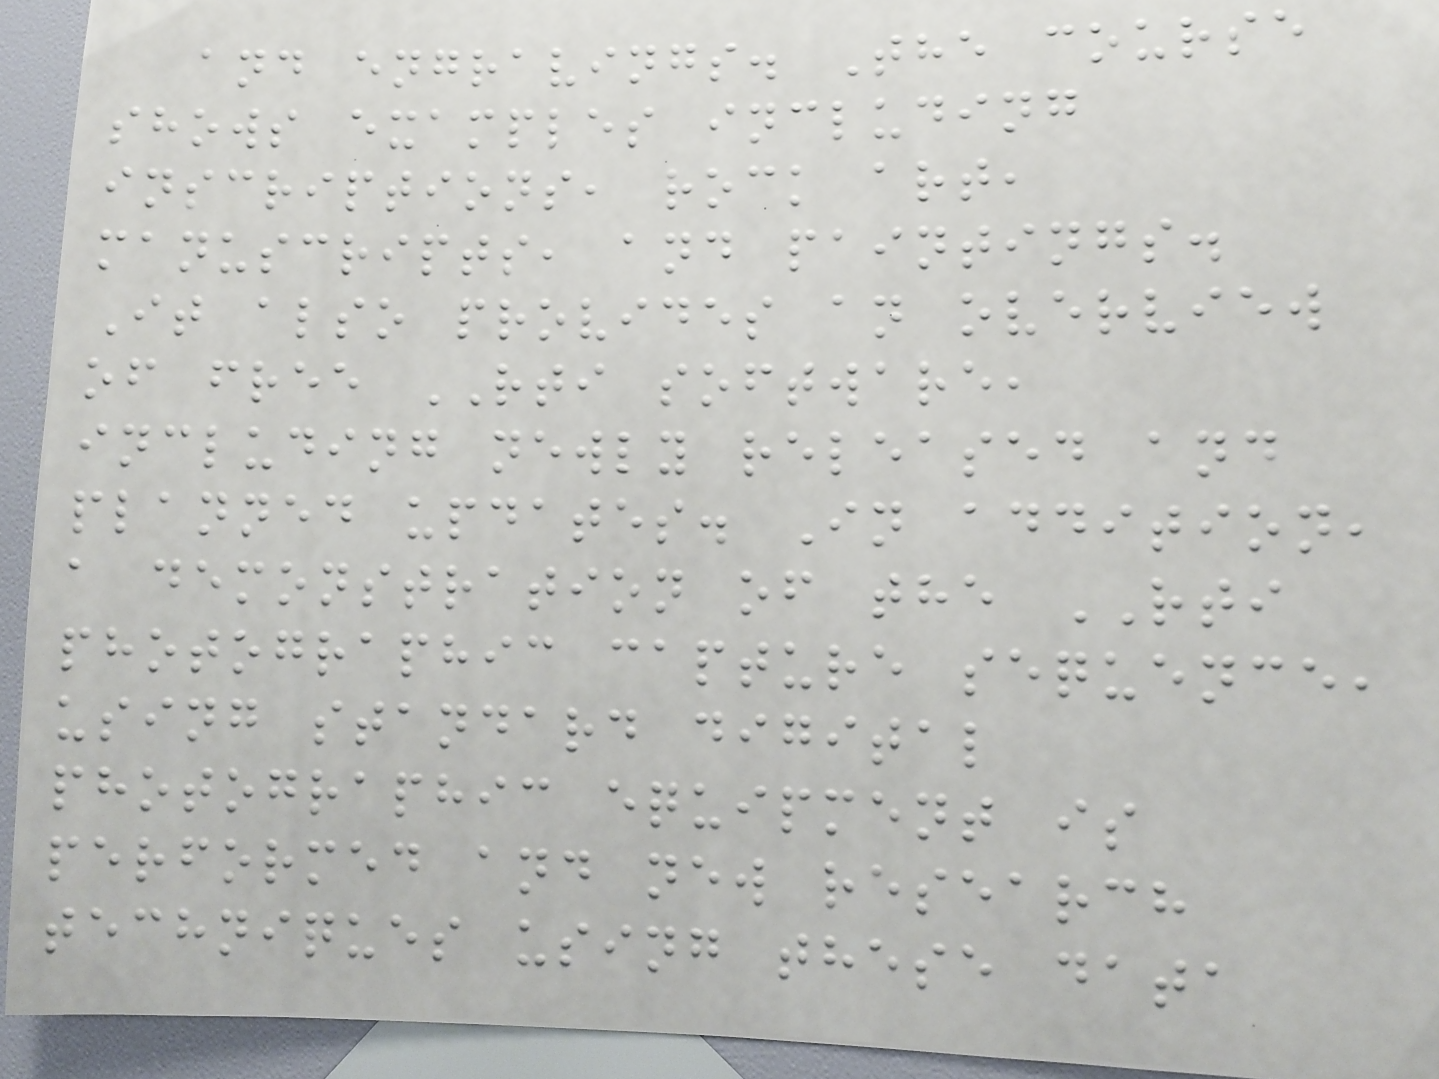and engravings. The course
shows examples including
inscriptions, rock art,
manuscripts, and paintings.
It also provides an overview
of free RTI software,
including newly released and
planned updates. In addition,
a demonstration of the RTI
photographic capture sequence,
using standard digital
photographic equipment is
performed and new research
techniques using these data
